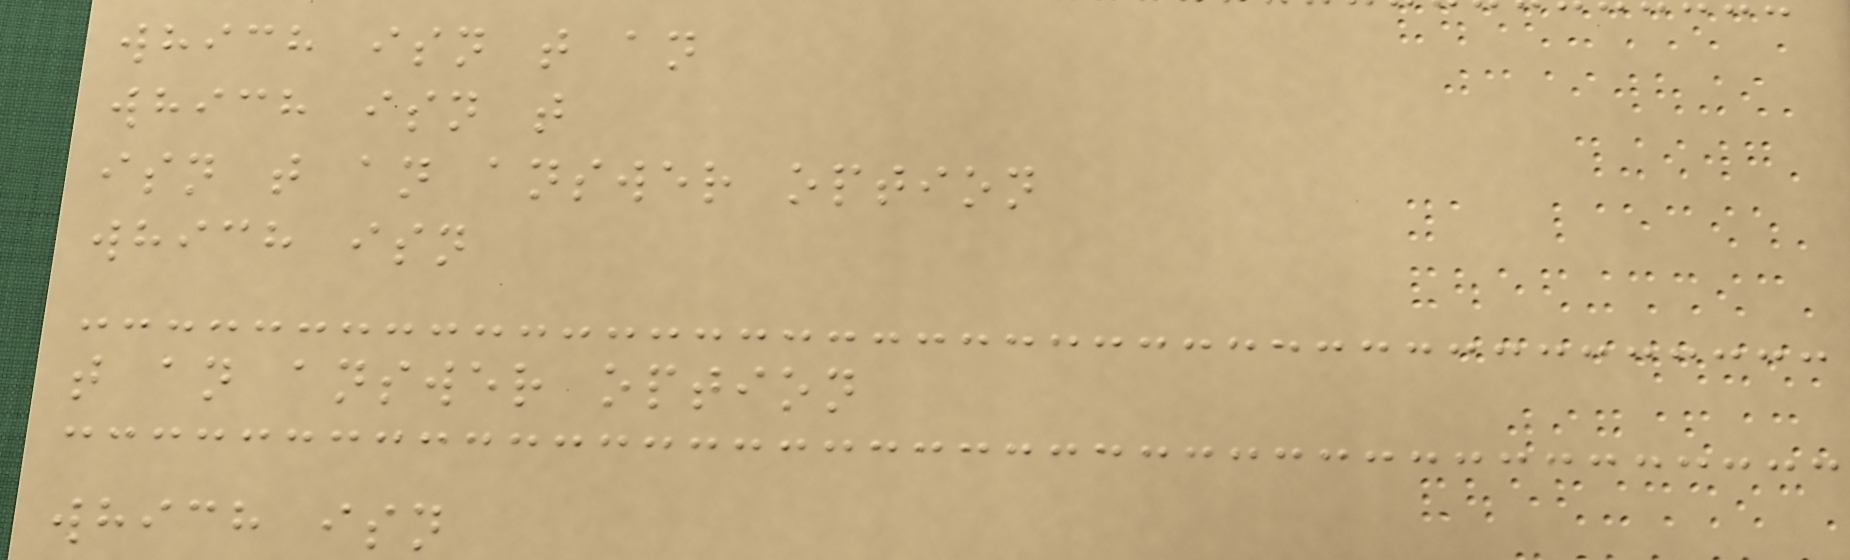which isn t an
which isn t
isn t an answer option
which isn
t an answer option
which isn
